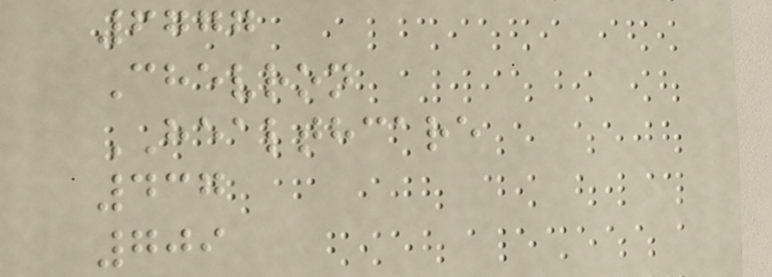6777
Chevron
HEALTHCARE
437
709
